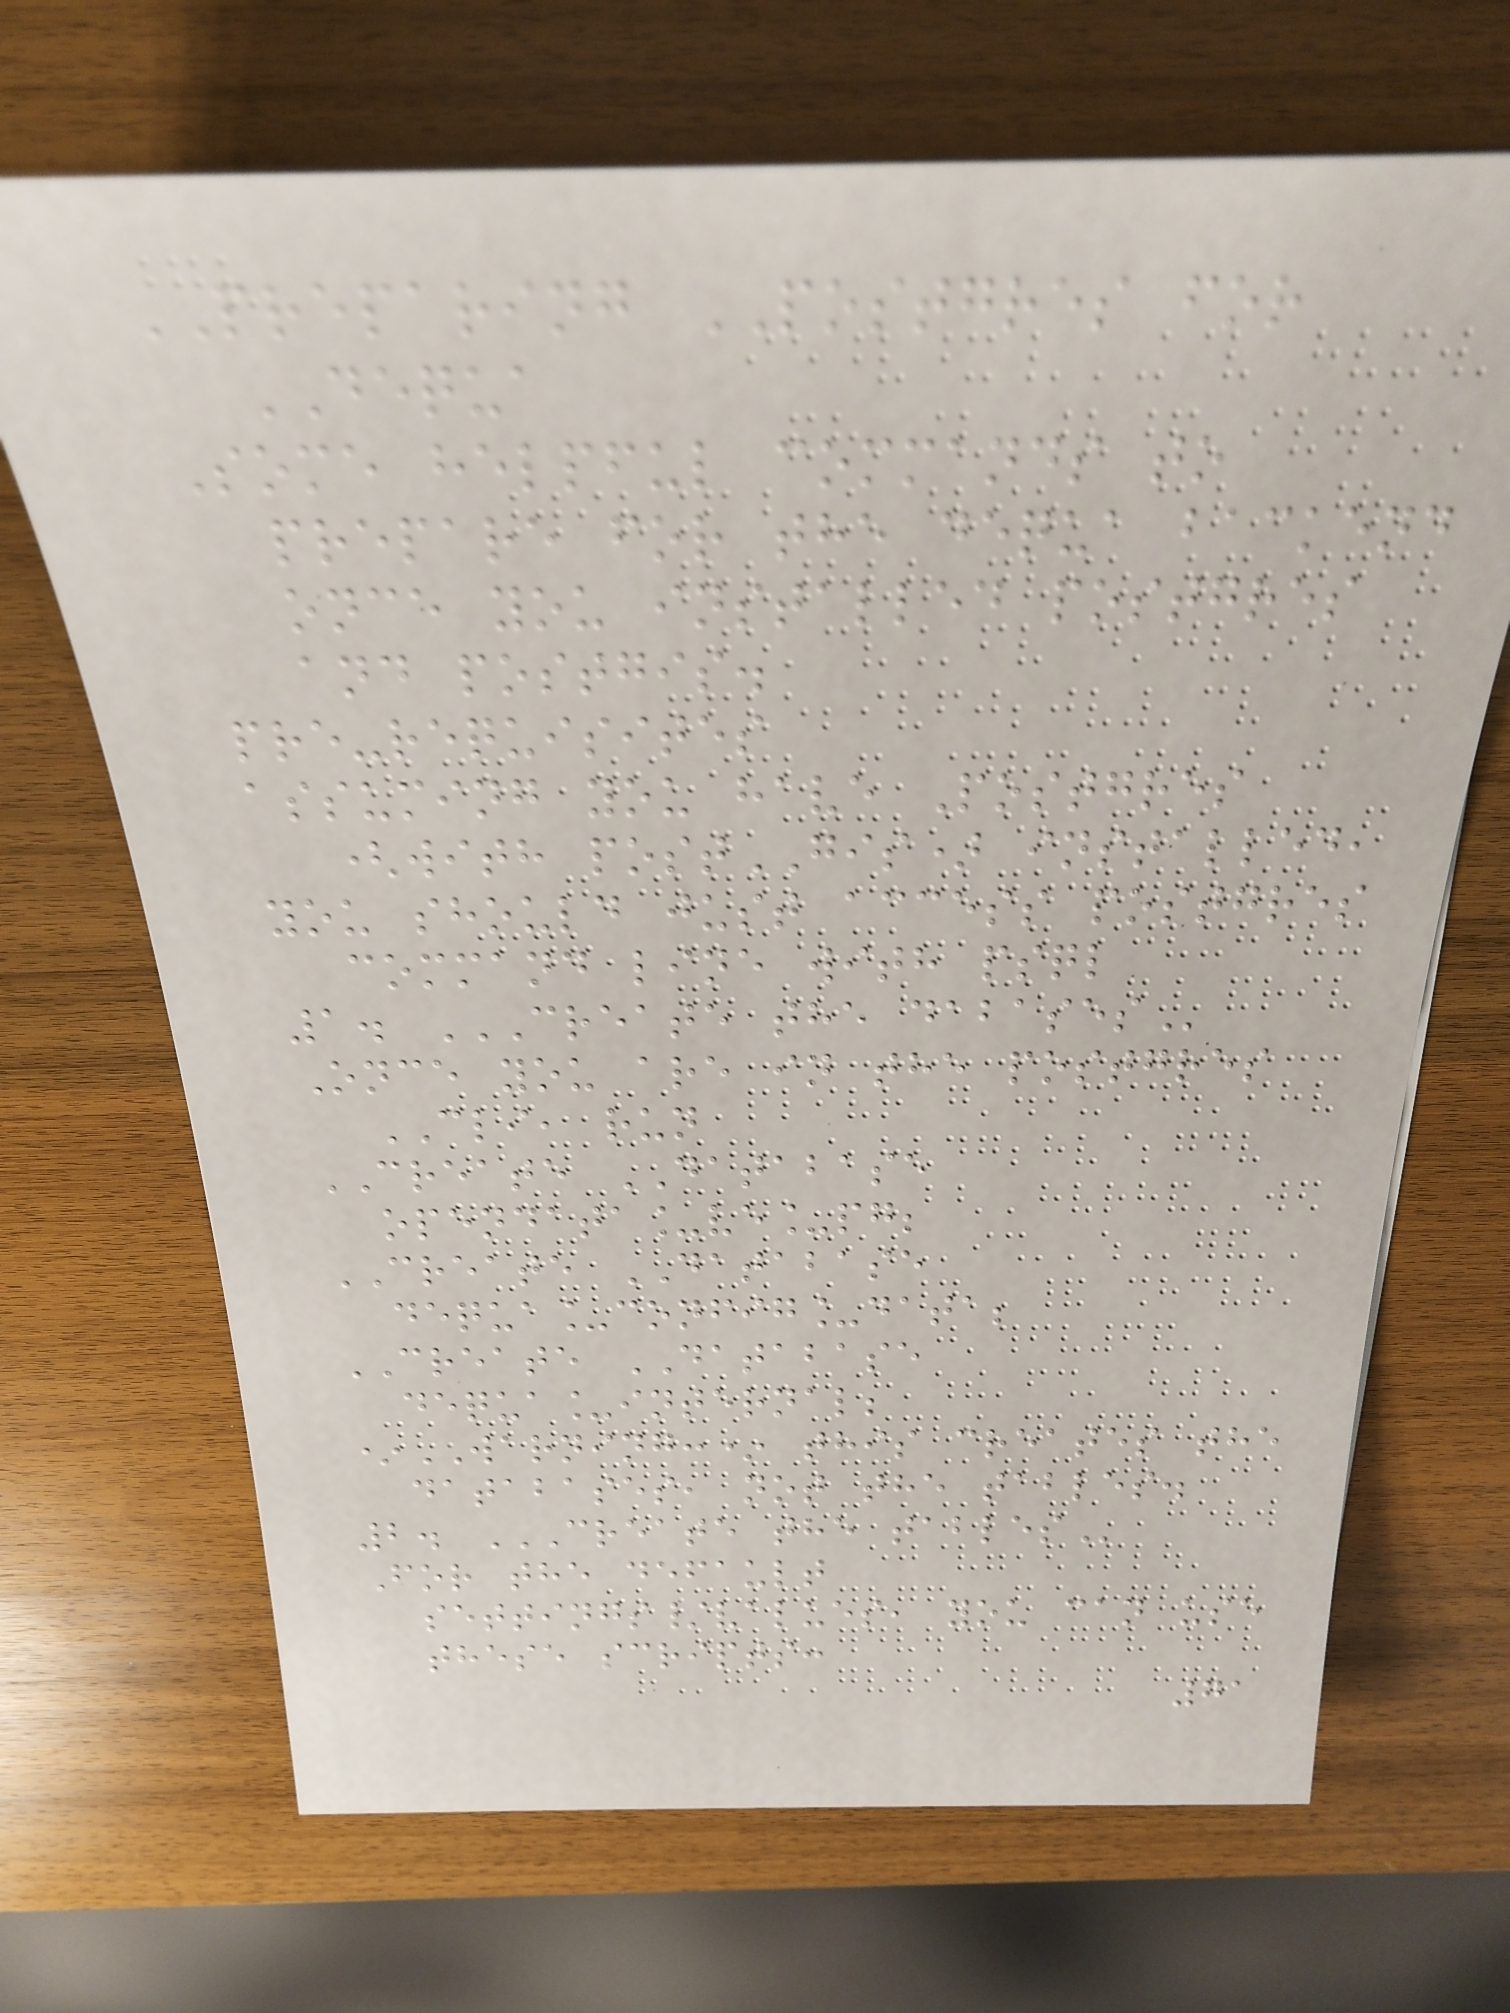PREPARING POSTGRES for
DEQUA
Some helpful commands to
prepare for the dequa backend
once you installed postgres
and postgis.
pre-requisites
assuming you have Postgres
(with postGIS) installed,
you should just access postgres
command line with psql
1. CREATE THE DABASES
Once you are in the postgres
CLI, run
CREATE DATABASE
opendata_ve_pg;
CREATE DATABASE
dequa_config_data;
CREATE DATABASE
dequa_internal;
*WARNING:* this creates the
databases, not the tables.
2. CREATE THE TABLES
For the default
settings/values, you can use
these scripts:
71
